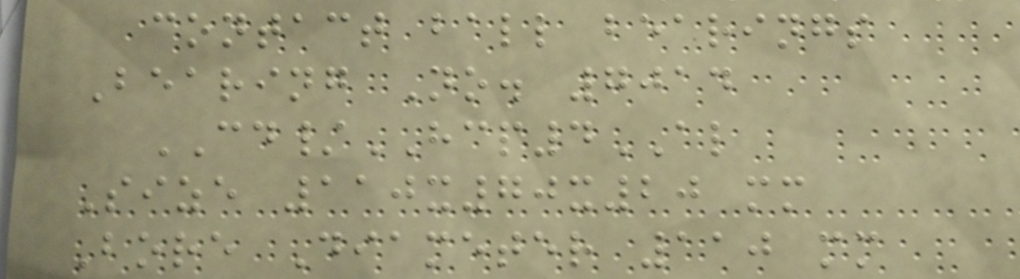contact ball bearings
Bearing No. 7014
CD/HCP4AL
Size 110x70x20 mm
Bore Diameter 110 mm
